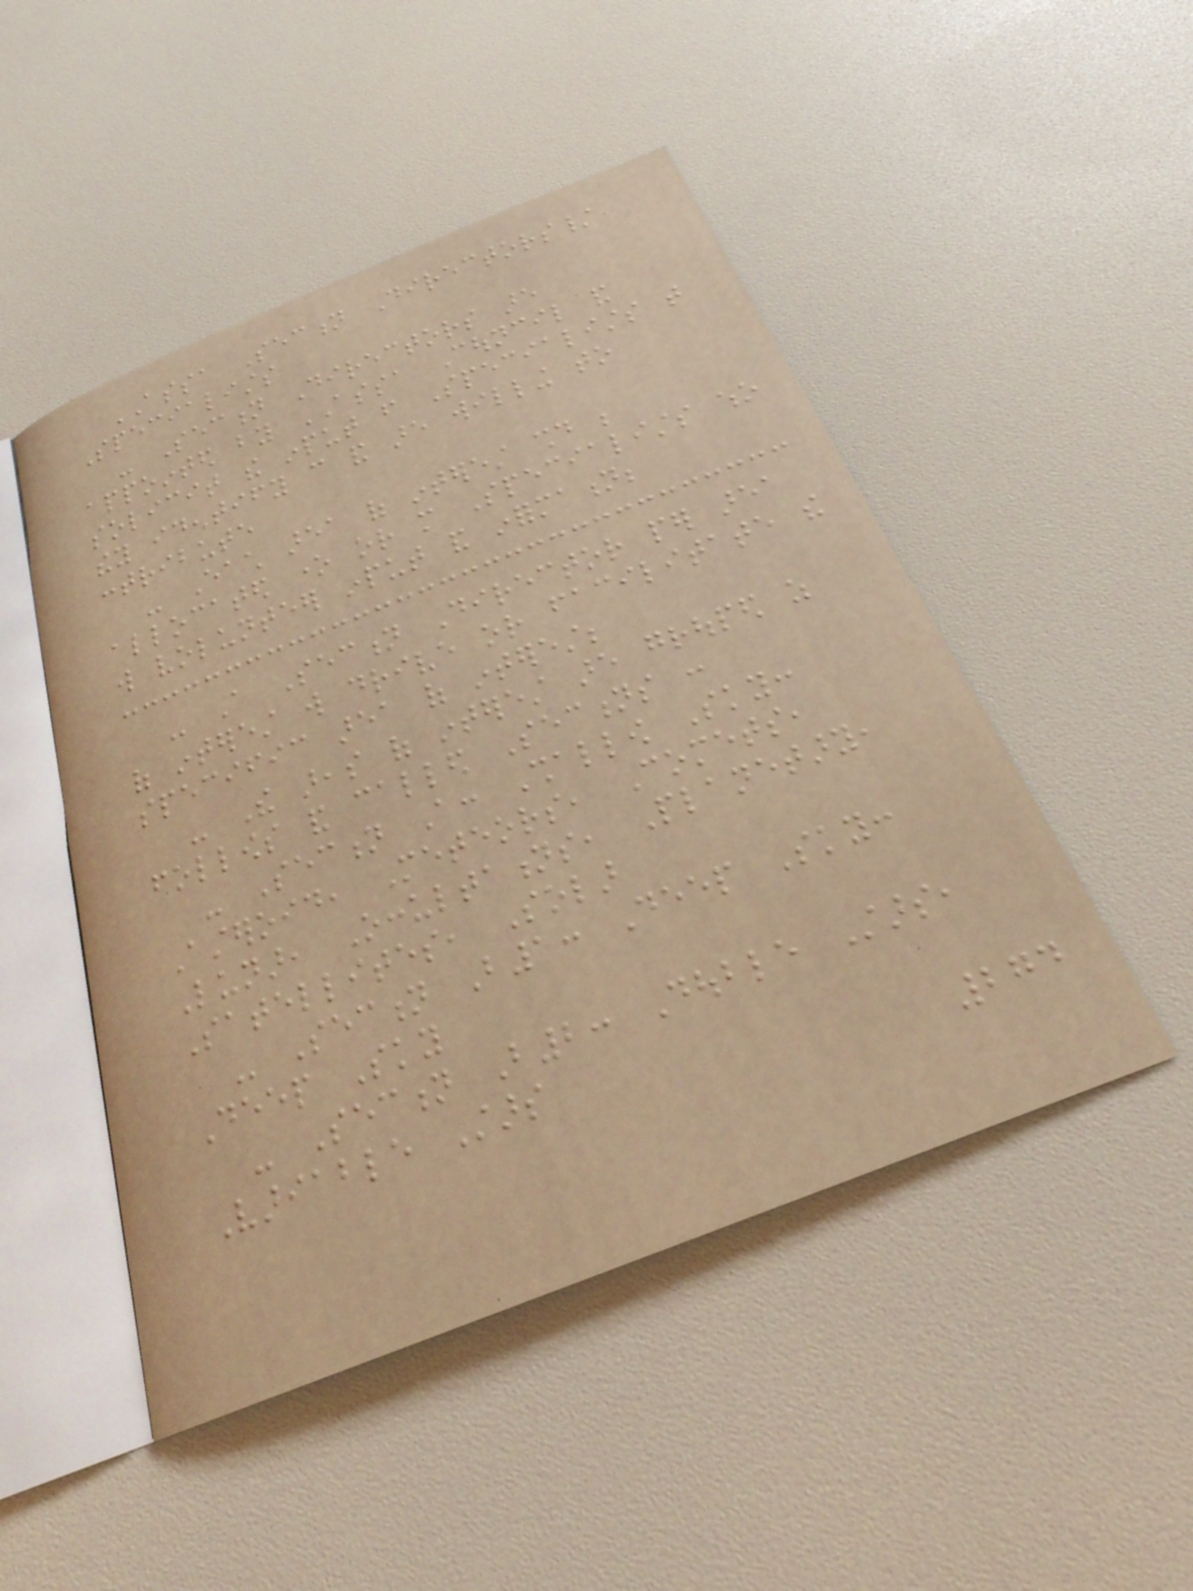ASSA Section Directors/
Specialists
- Section Directors are
appointed by ASSA Council and
solicit the input from Specialists that
they identify can and are willing to
contribute
- Each area of interest should be
allocated one or more Specialists who
will volunteer input and information;
- A Section Director per area
of interest will drive or facilitate the
specific area of interest;
- The areas of interest are grouped as
follows and called Sections :
- Section A: Shallow Sky:
Asteroid, Meteors, Comets,
Lunar, Occultations, Planetary,
Satellites, Solar
- Section B1: Deep Sky:
Deep Sky
- Section B2: Double Stars,
Variable Stars
274
